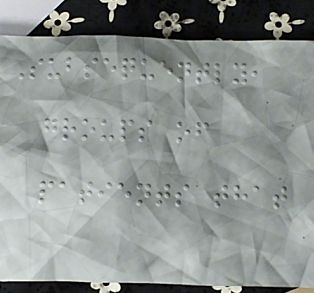Subsequently,
groups of
patients that
